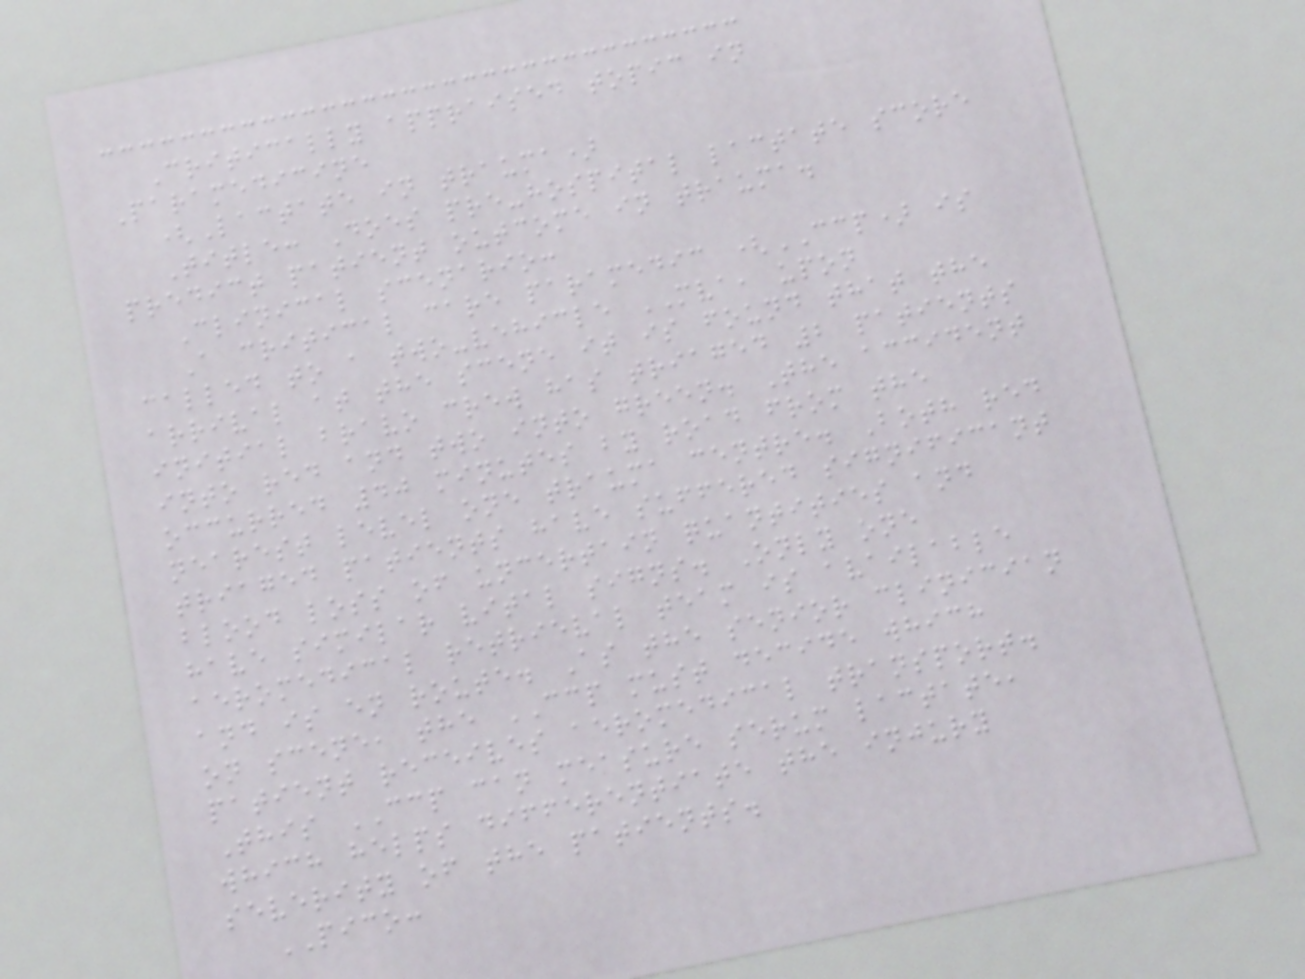Critically appraised topic in
Paramedicine
(Lactate in trauma)
Title: Does pre-hospital lactate score
predict patient outcome in trauma.
Clinical scenario:
A critical care paramedic (CCP) is
called to a two-vehicle MVA, upon
arrival at the scene it is found that the
initial bravo crew has triaged 2 patients
into red and two into green. The accident
occurred 40 minutes by road from the
nearest level one trauma centre. Both red
triaged patients have suffered significant
blood loss of uncertain quantities and
have similar vital signs. Only one
aeromedical retrieval team is available
and is en route. As the senior clinician
on scene, the CCP must decide which
patient receives aeromedical transport.
This CCP can measure serum lactate,
which helps differentiate the injury
severity of the patients.
PICO:
